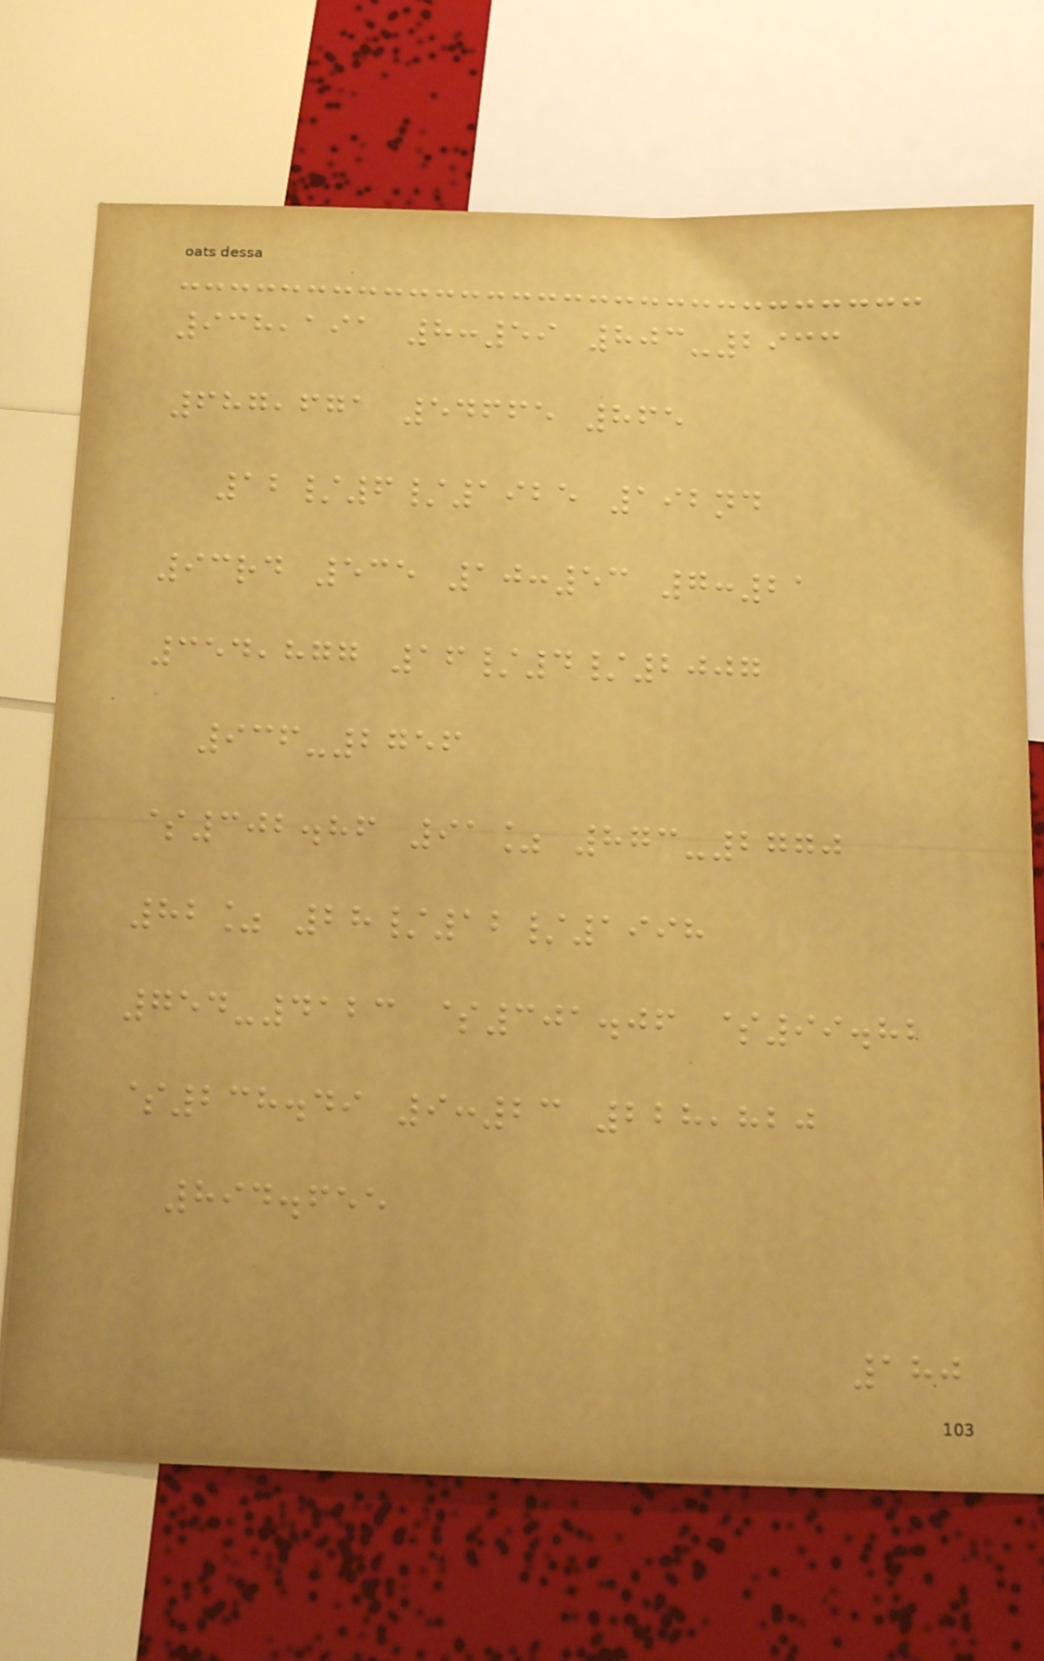938,191 8:59 803-2933
687,671 54665 865
12/6/1925 192nd
93rd 535 10:53 7:21
354,877 16/4/2007
936-2756
$302.86 91% 873-2770
82% 28/12/1998
754-4123 $301.06 $99.82
$238.49 9:23 228,820
894.655
180
